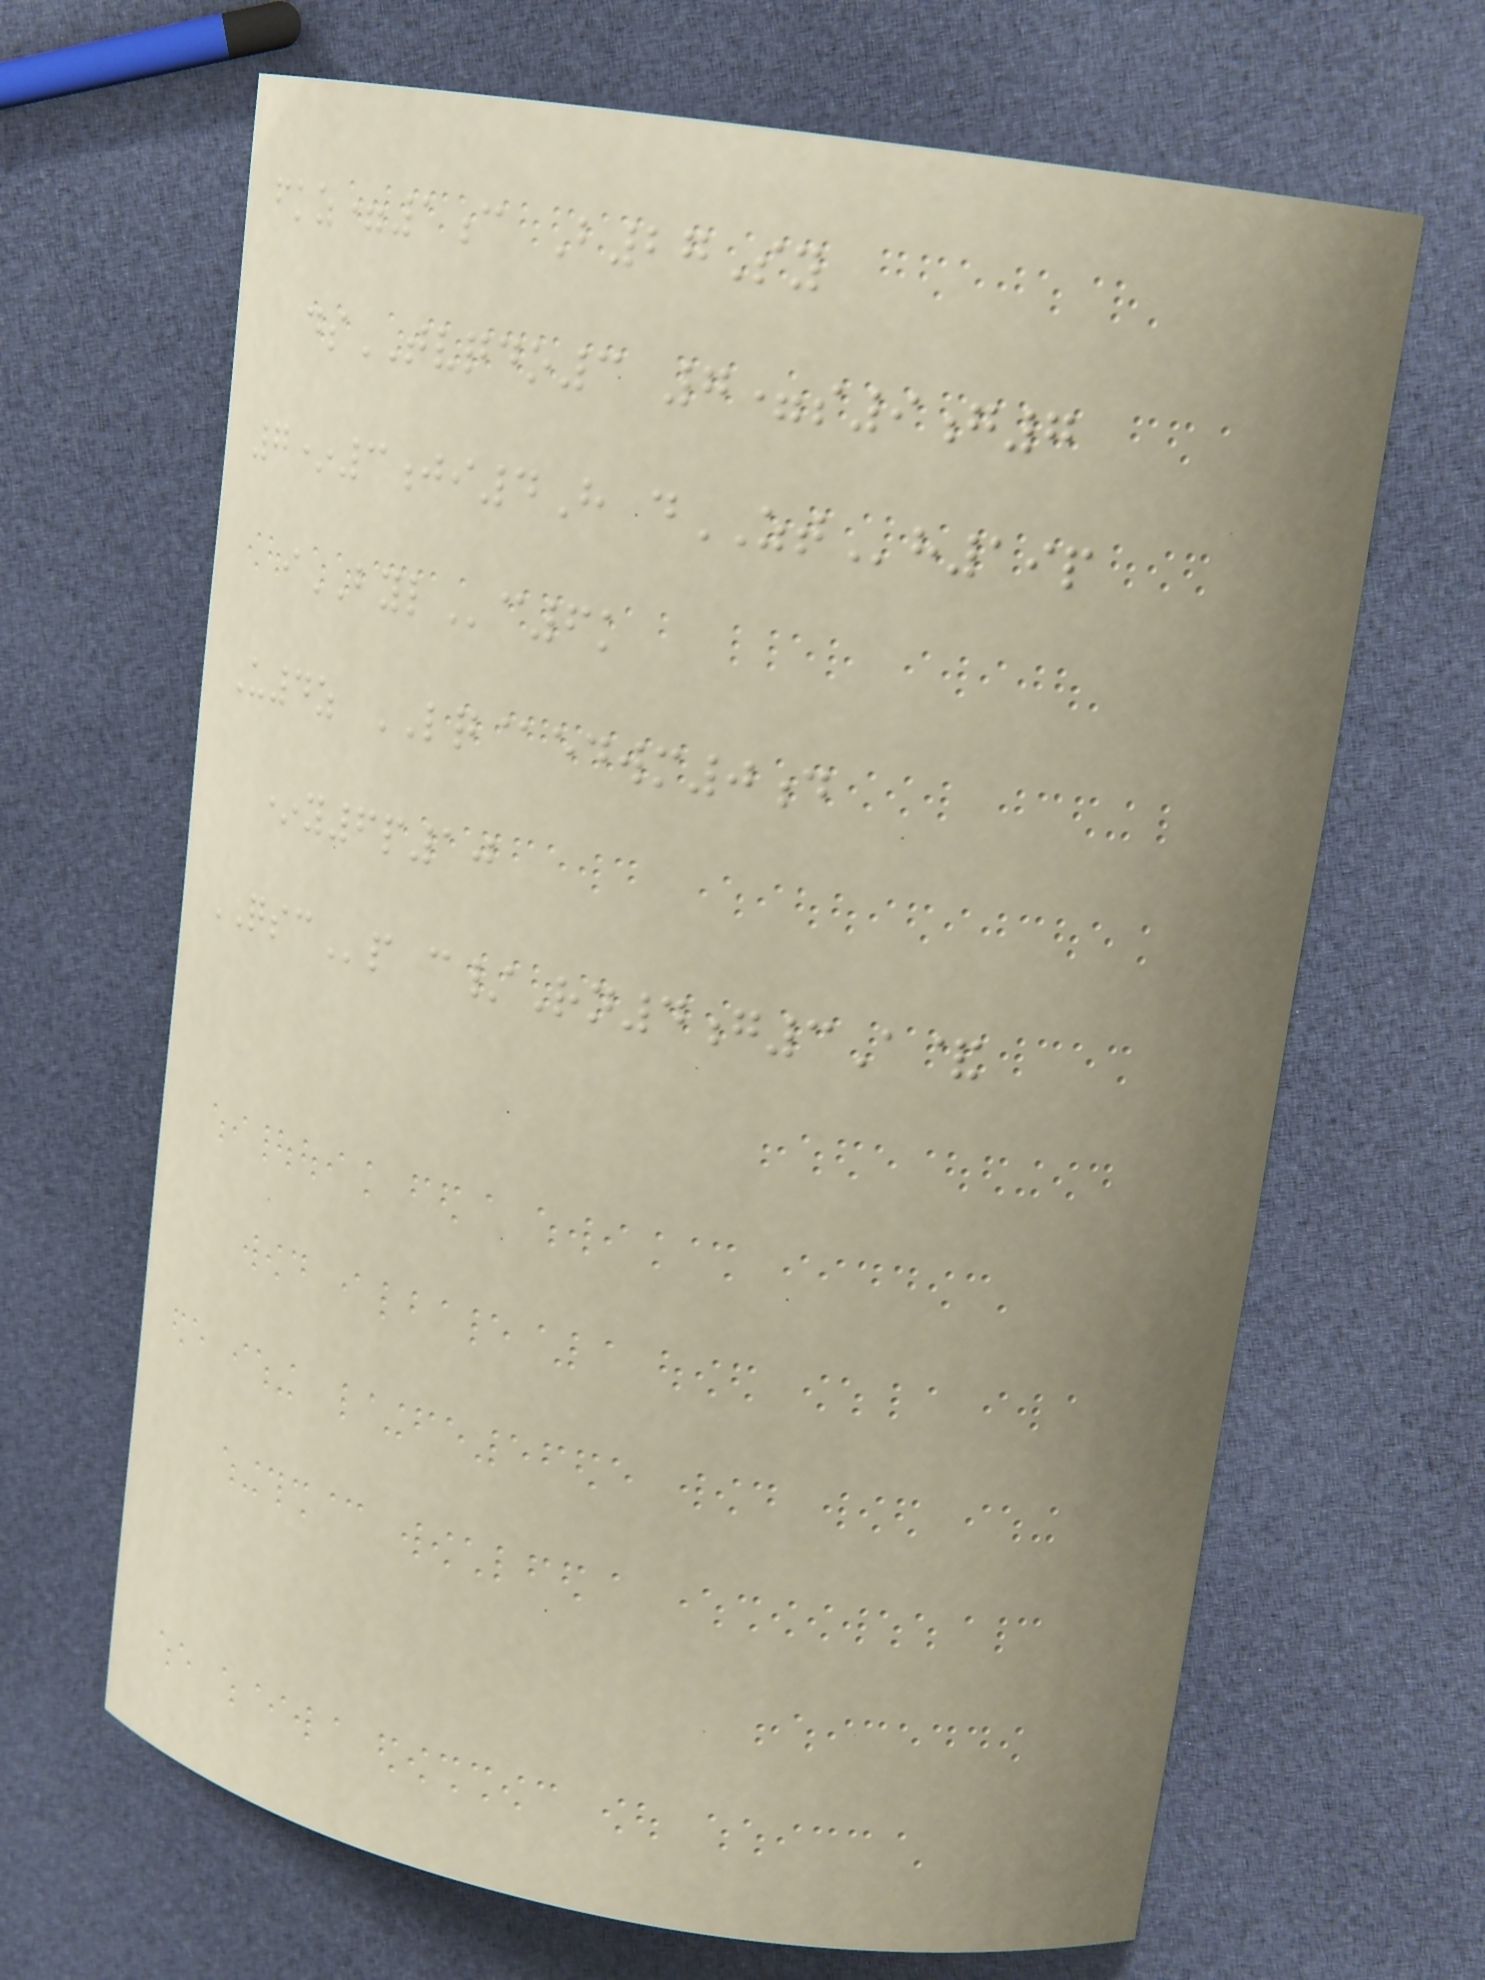fkz=1c B27Sy
dsTVQDO3 7=s9g7
7*3ji4H dZTh19p
iBYLc6k
U4z LQ@edwm0d
*y6p10
QSCp c/Rn4g3A&
